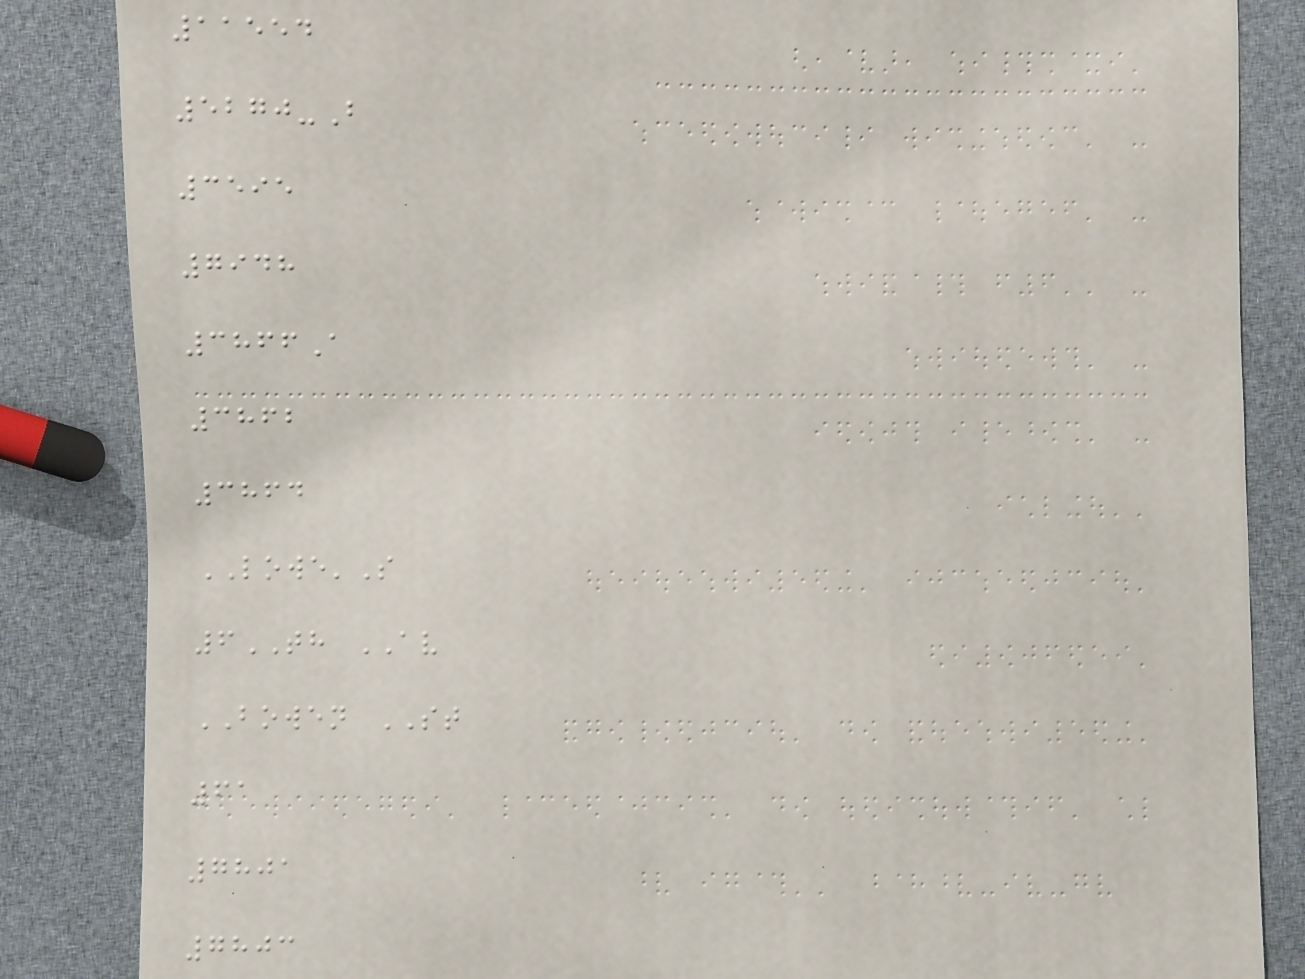11554
5270-B
3595
7948
3866A
3862
3864
LOWE'S
6TH AV
BOWEN ST
61
7801
7803
